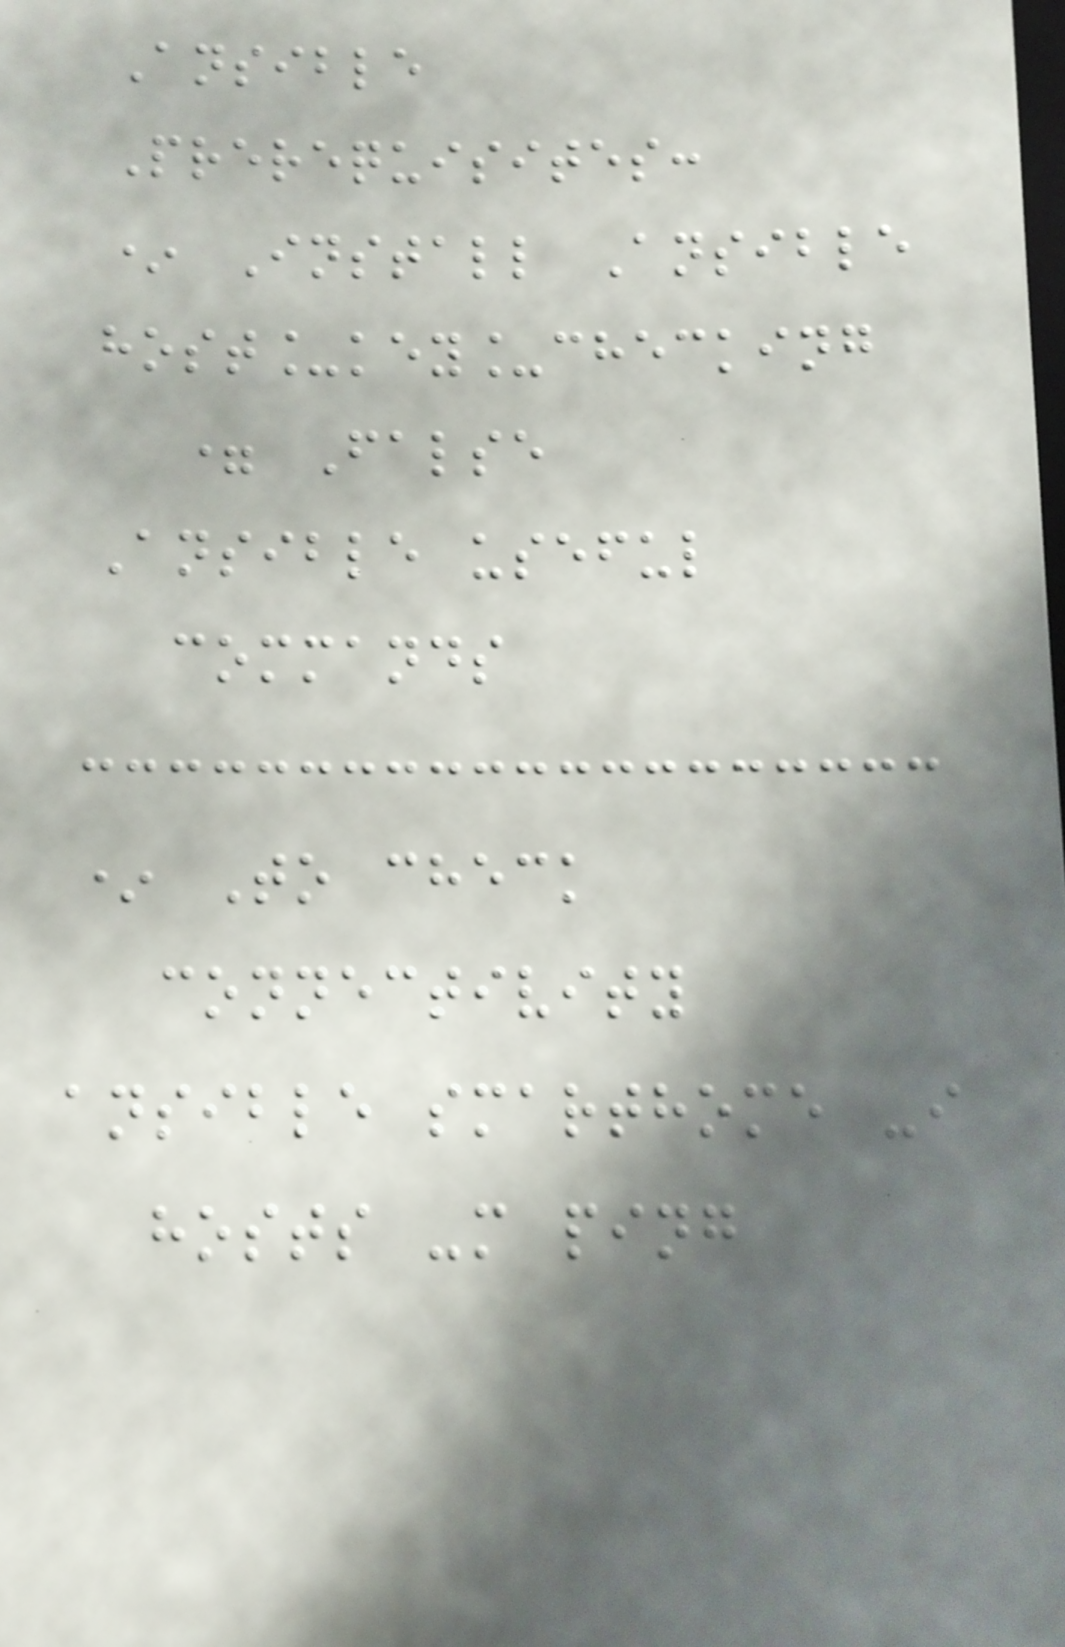Ansible
Prerequisites:
* Install Ansible
host_key_checking
= False
Ansible useful
commands
* To check
connectivity
ansible smarthome -i
hosts -m ping
